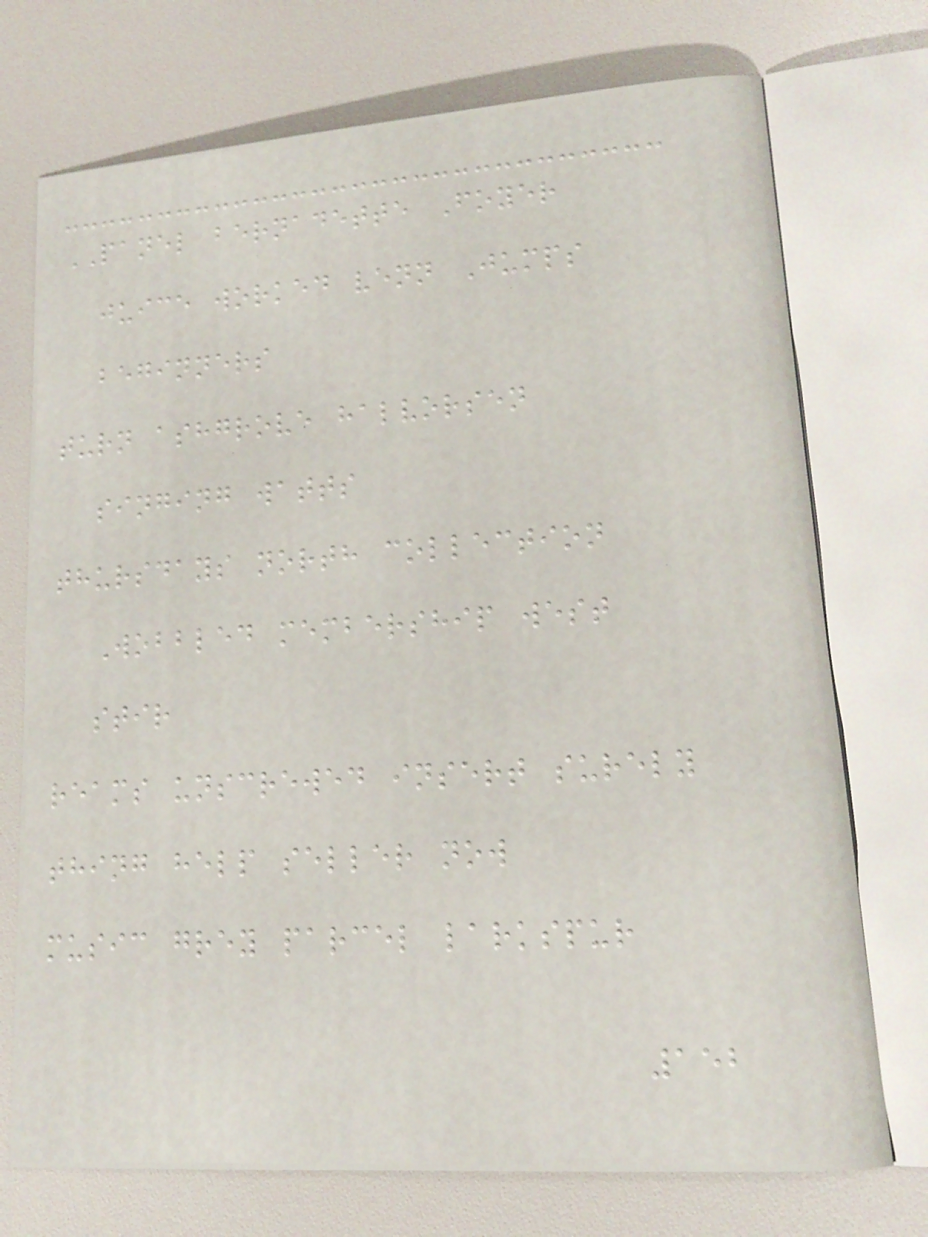PANEL bernadette Foyer
juice worked venn Jumps
beginners
turn ashgrove halvorsen
singing watts
thursdays north collection
Wobbled membership west
stir
reams unscrewed insert surely
thing help seller now
music grey parcel larkspur
152
